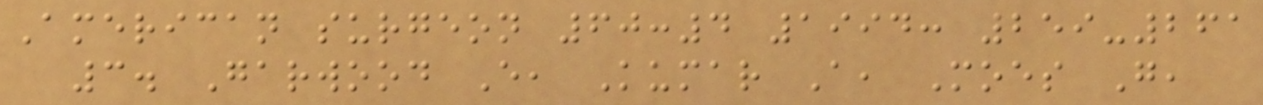American surgeon 60:4 1994: 259-261
3. Garwood E, Kumar A, Moes G,
